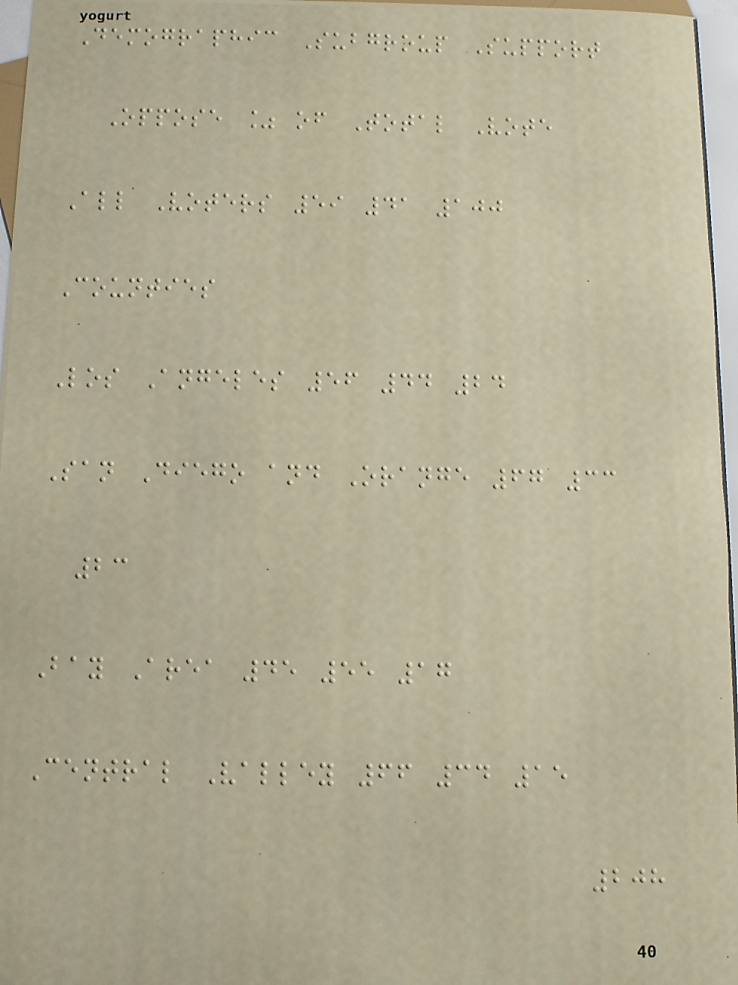Demographic Subgroup Support
Oppose % of Total Vote
All Voters 59 41 100
Counties
Los Angeles 56 44 24
San Diego and Orange 67 33
23
Bay Area 45 55 17
Central Valley 66 34 15
208
